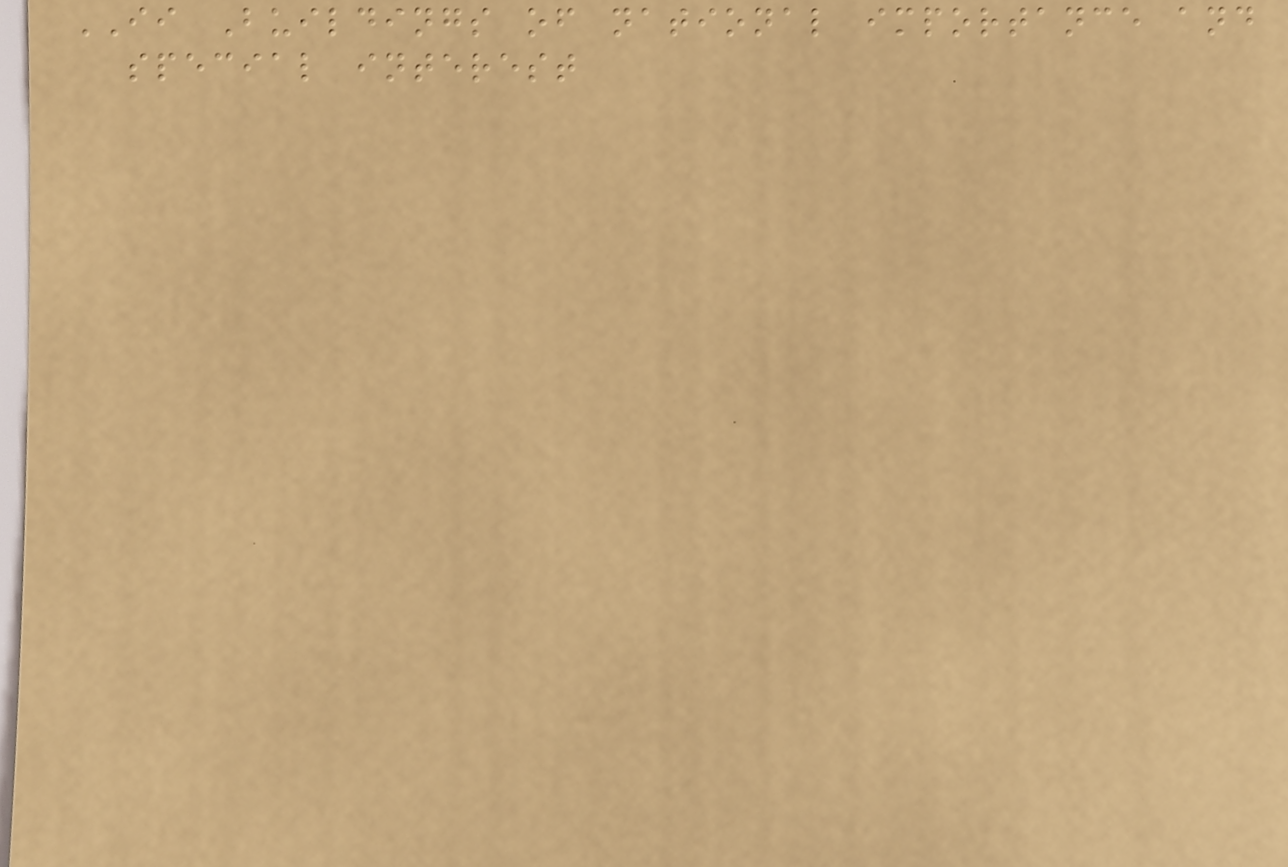II Buildings of national importance and
special interest
